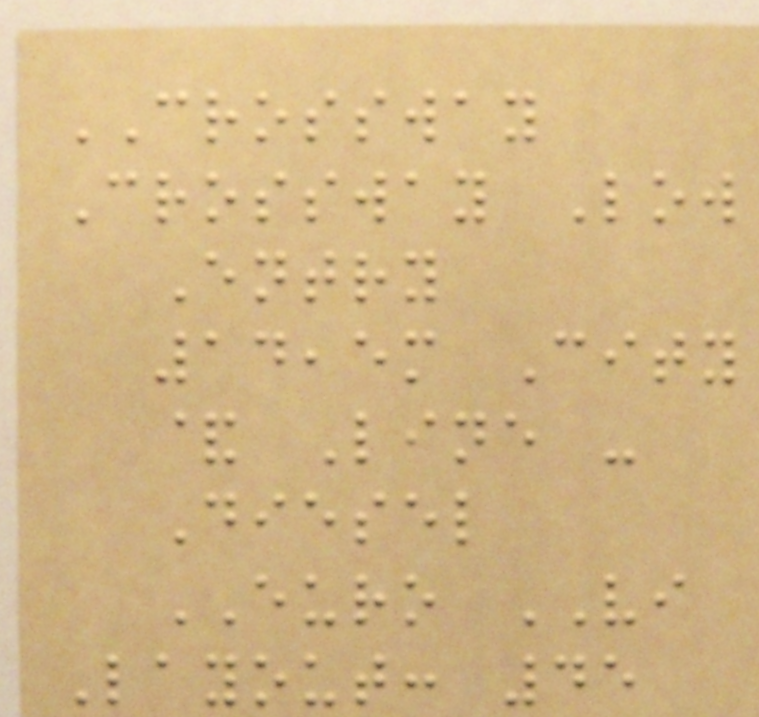CROSSWAY
Crossway Low
Entry
14,5m City
& Line -
Diesel
EURO VI
Layout: 45
